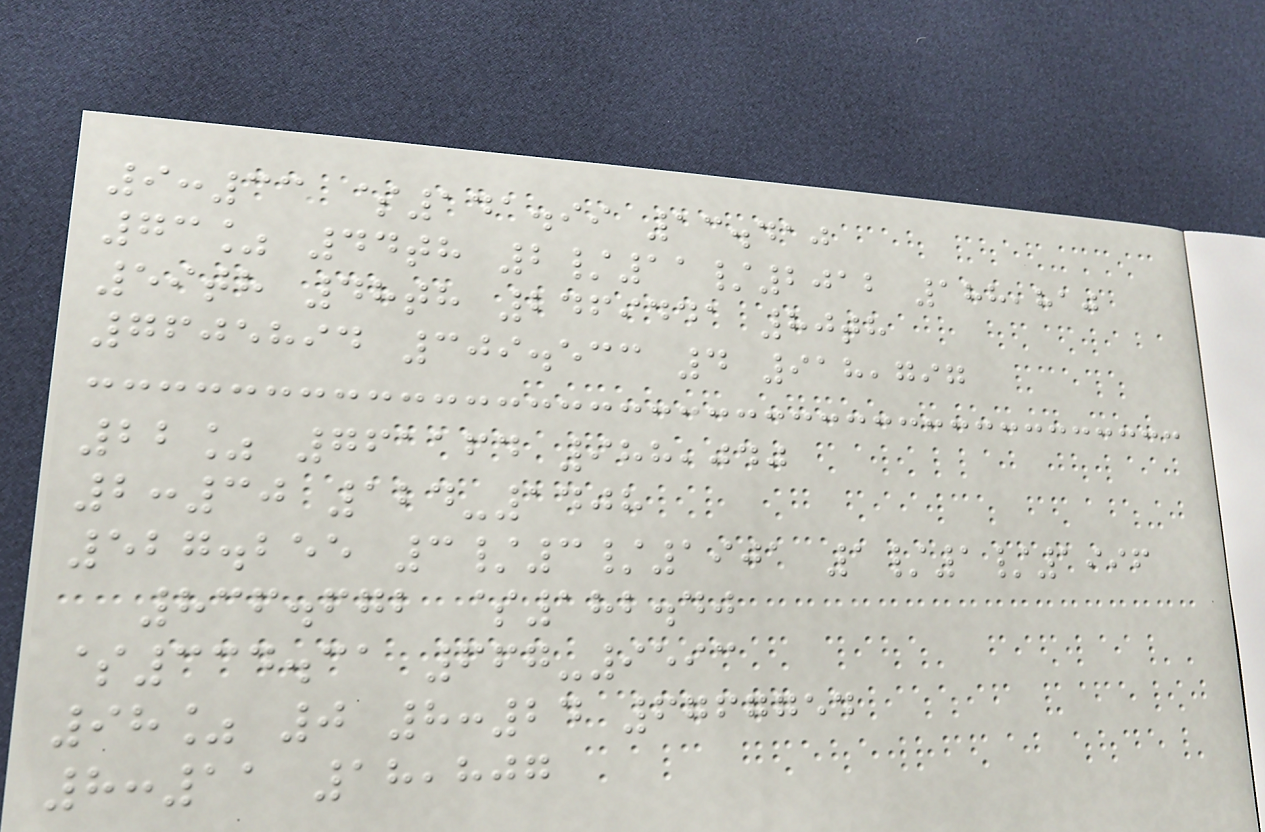9:33 $141.99 13.410
73% 44th 2/11/2012 188,810
59th 48th 2469441 80th
7605894 309.533 4 918,797
22% 761164 988,040
2:30 124-1408
527.255 3/3/1901 1/1/1996
836.672 $182.40
$334.31 667-9593
98% 0 8:24 6767754
8:11 18,807
